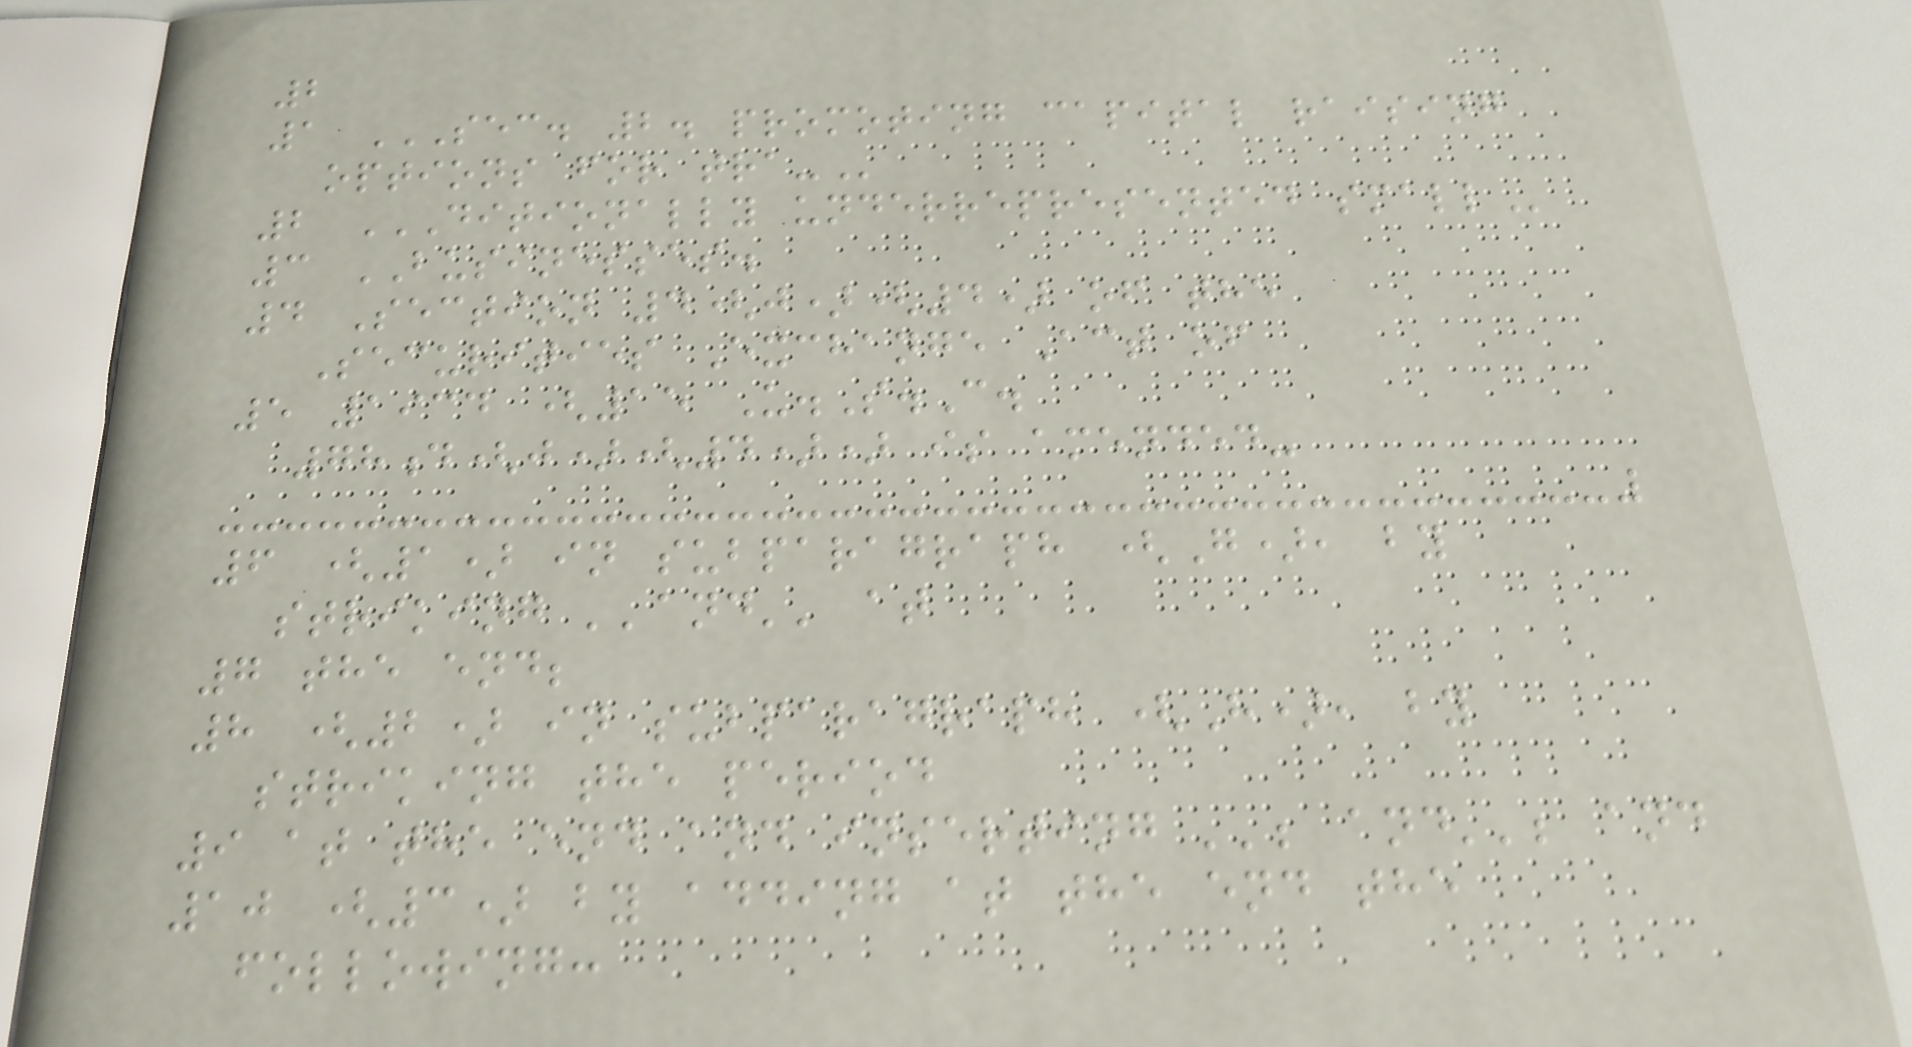2
1 SEC. 2. PROMOTING CAPITAL RAISING
OPTIONS FOR TRA-
2 DITIONALLY UNDERREPRESENTED SMALL
3 BUSINESSES.
4 Section 4(j)(4) of the
Securities Exchange Act of
5 1934 (15 U.S.C.
78d(j)(4)) is amended-
6 (1) in subparagraph (G), by
striking ''and'' at
7 the end;
8 (2) in subparagraph (H), by
striking the period
9 at the end and inserting ''; and''; and
10 (3) by adding at the end the
following:
